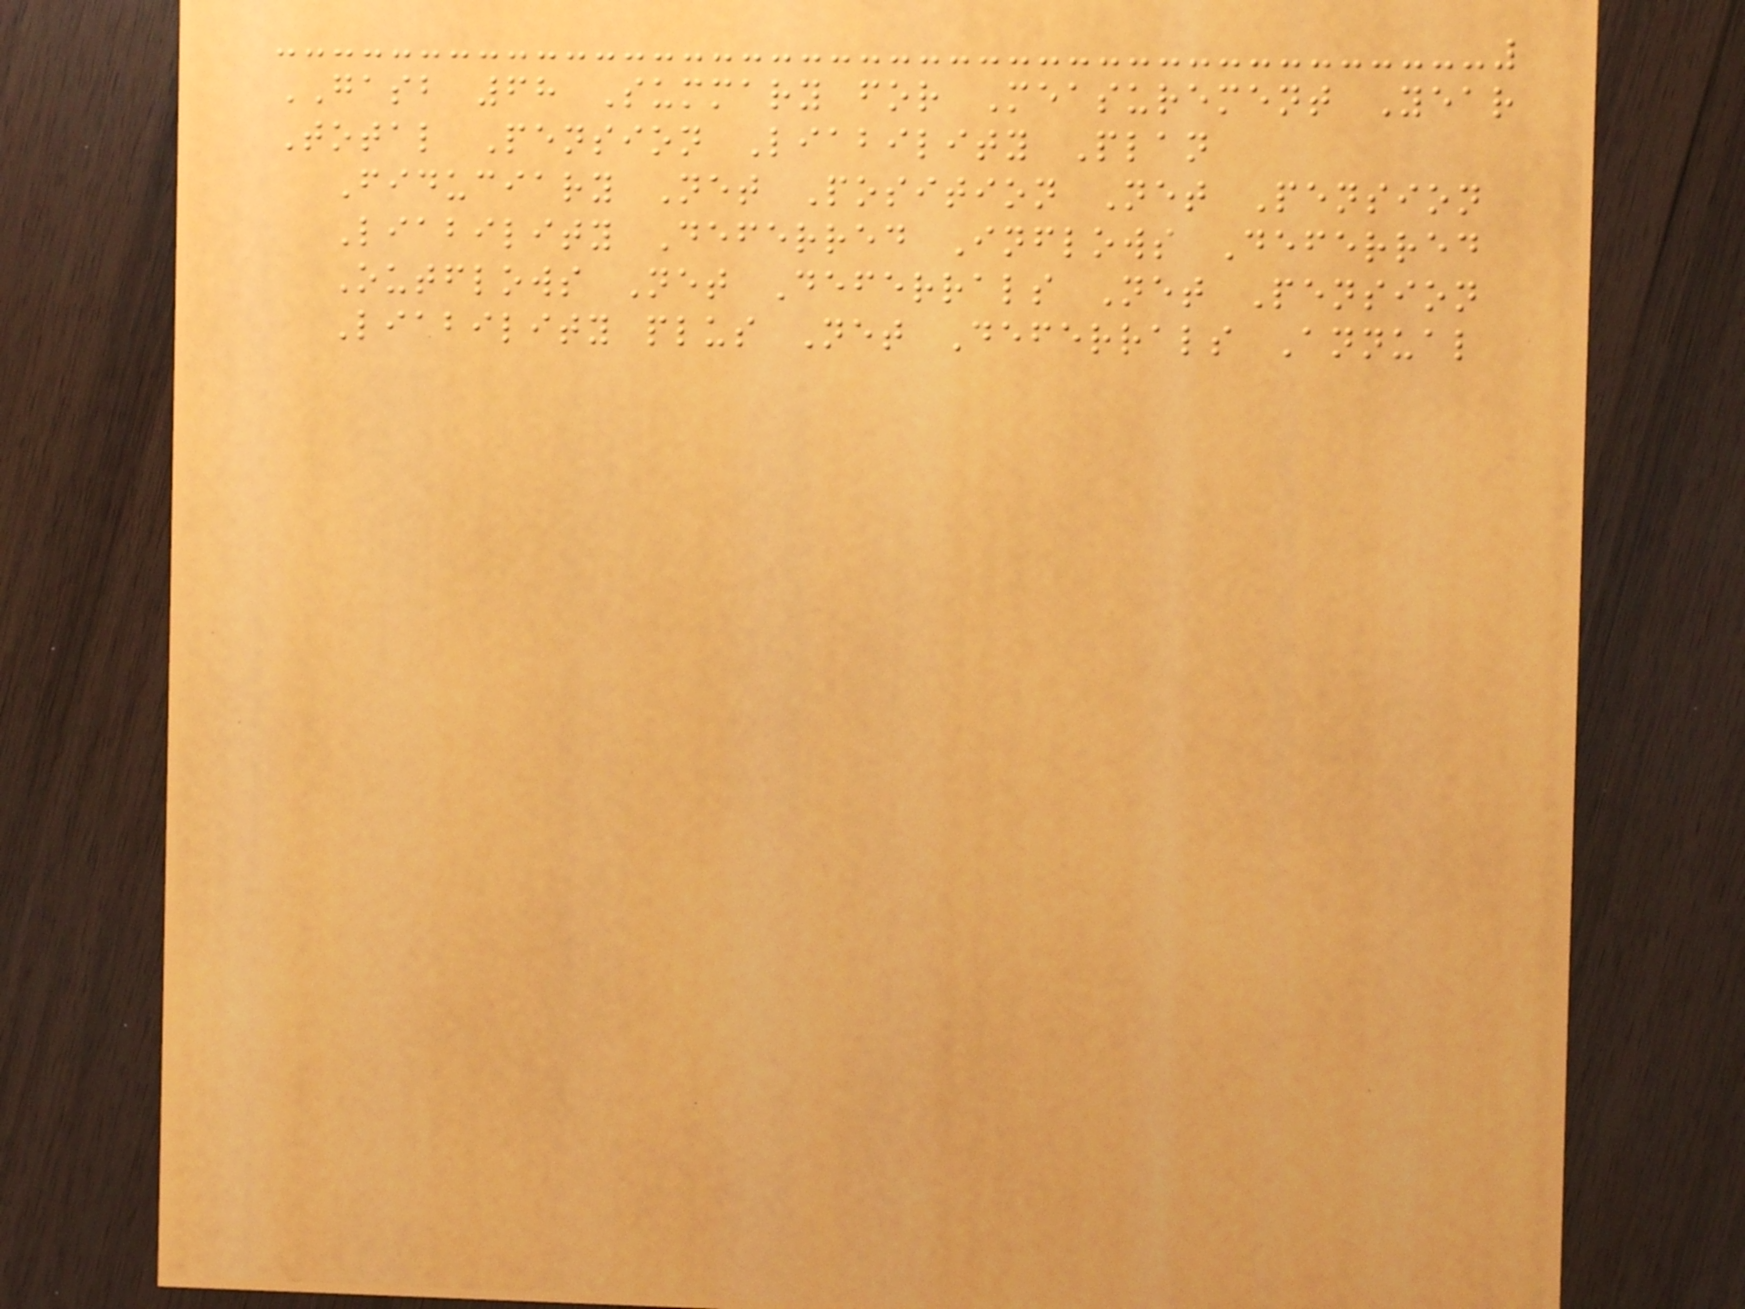GASB 68 Summary for Measurement Year
Total Pension Liability Plan
Fiduciary Net Position Net Pension
Liability Deferred Inflows Deferred
Outflows Net Deferrals Net Pension
Liability plus Net Deferrals Annual
